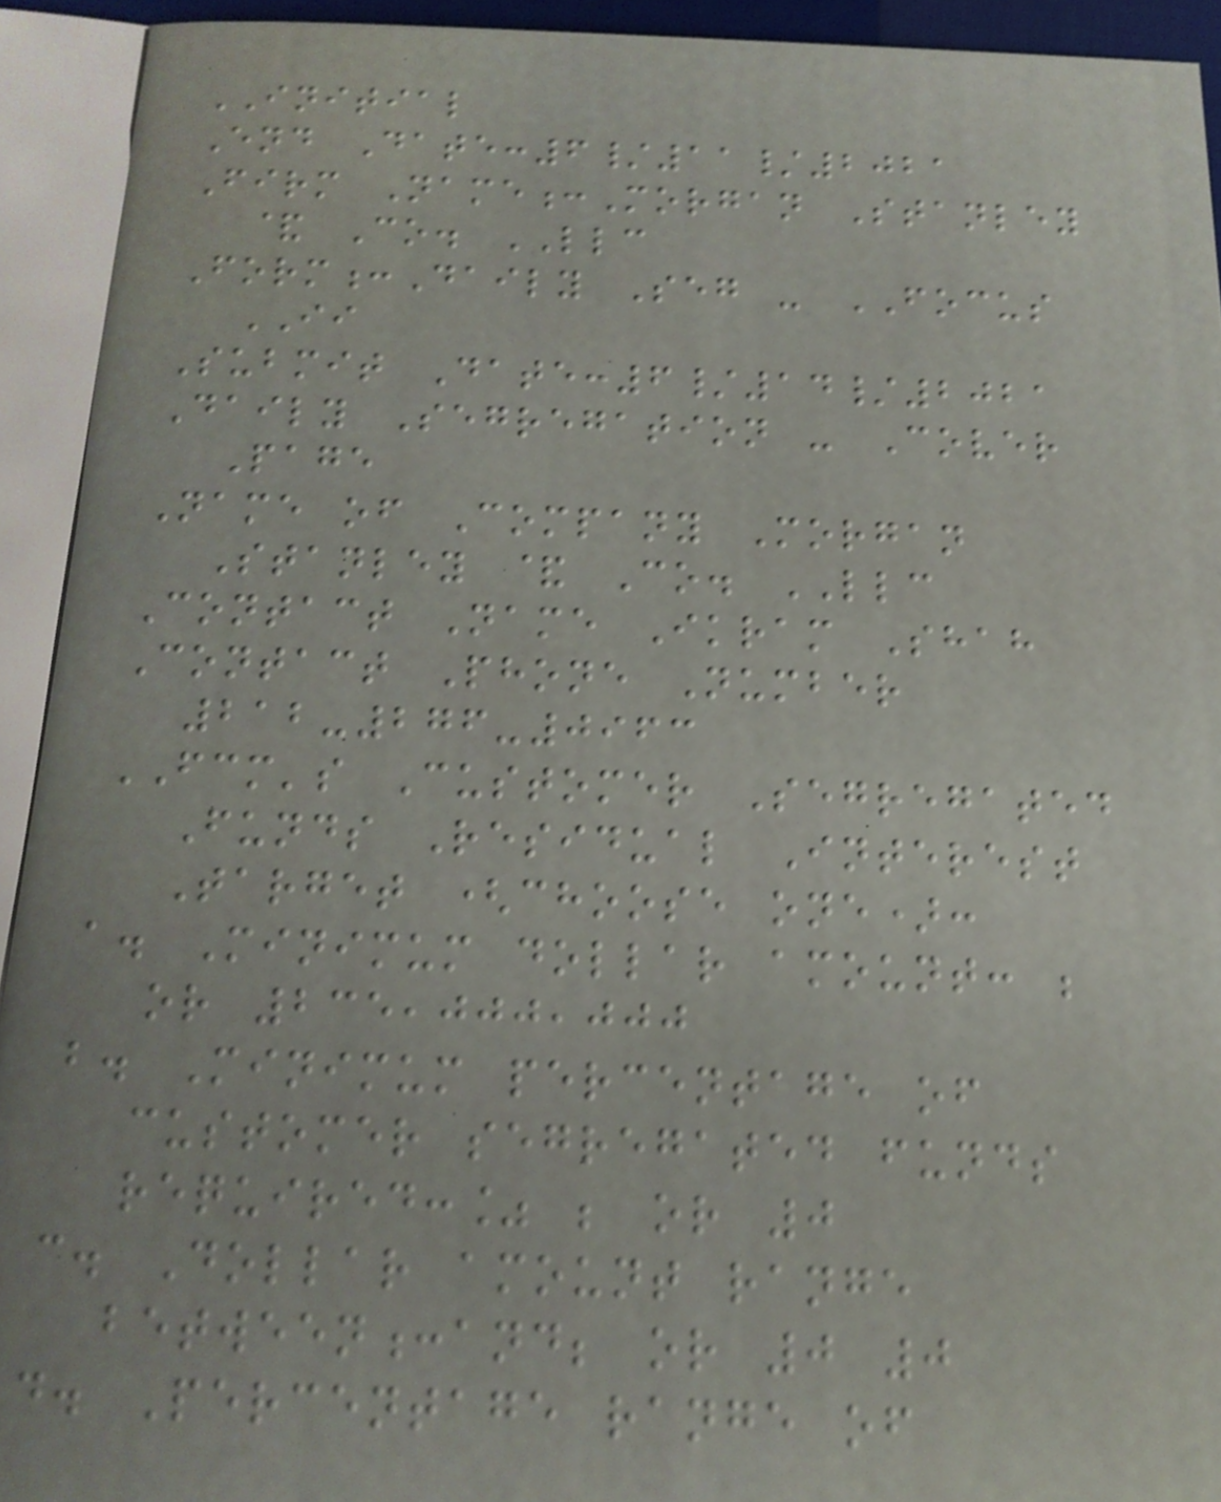INITIAL
End Date:6/11/2021
Firm Name:Morgan Stanley
& Co. LLC
Form:Daily Seg - FOCUS
II
Submit Date:6/14/2021
Daily Segregation - Cover
Page
Name of Company Morgan
Stanley & Co. LLC
Contact Name Ikram Shah
Contact Phone Number
212-276-0963
FCM's Customer Segregated
Funds Residual Interest
Target (choose one):
a. Minimum dollar amount: ;
or 235,000,000
b. Minimum percentage of
customer segregated funds
required:% ; or 0
c. Dollar amount range
between:and; or 0 0
d. Percentage range of
